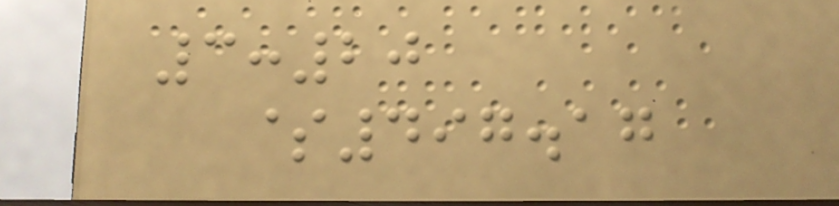3:20
$497.17
